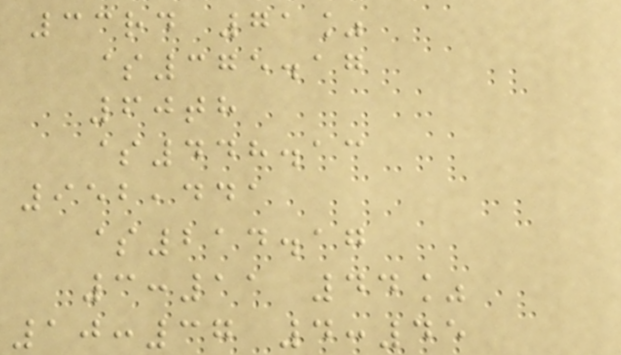33rd 71%
$375.17
60th
$448.13
952,441
$214.17
3:11 44%
10:37 4:45
